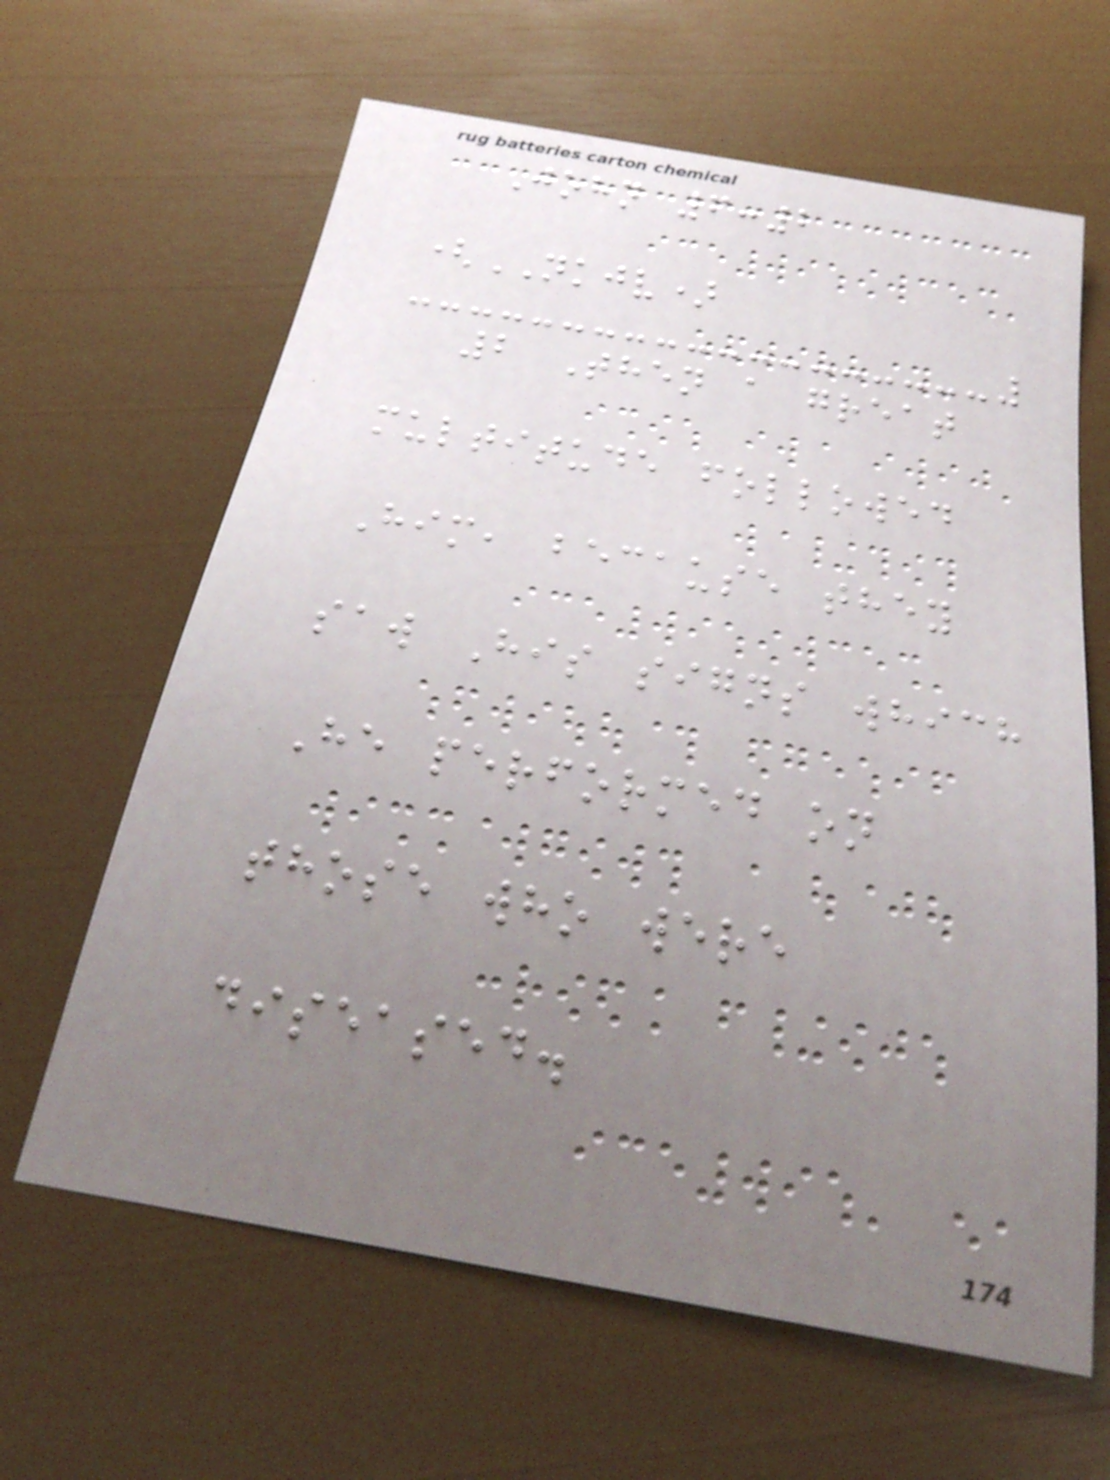John 6:2
(NKJV)
2 Then a great
multitude followed
Him, because they
saw His signs which
He performed on
those who were
diseased.
